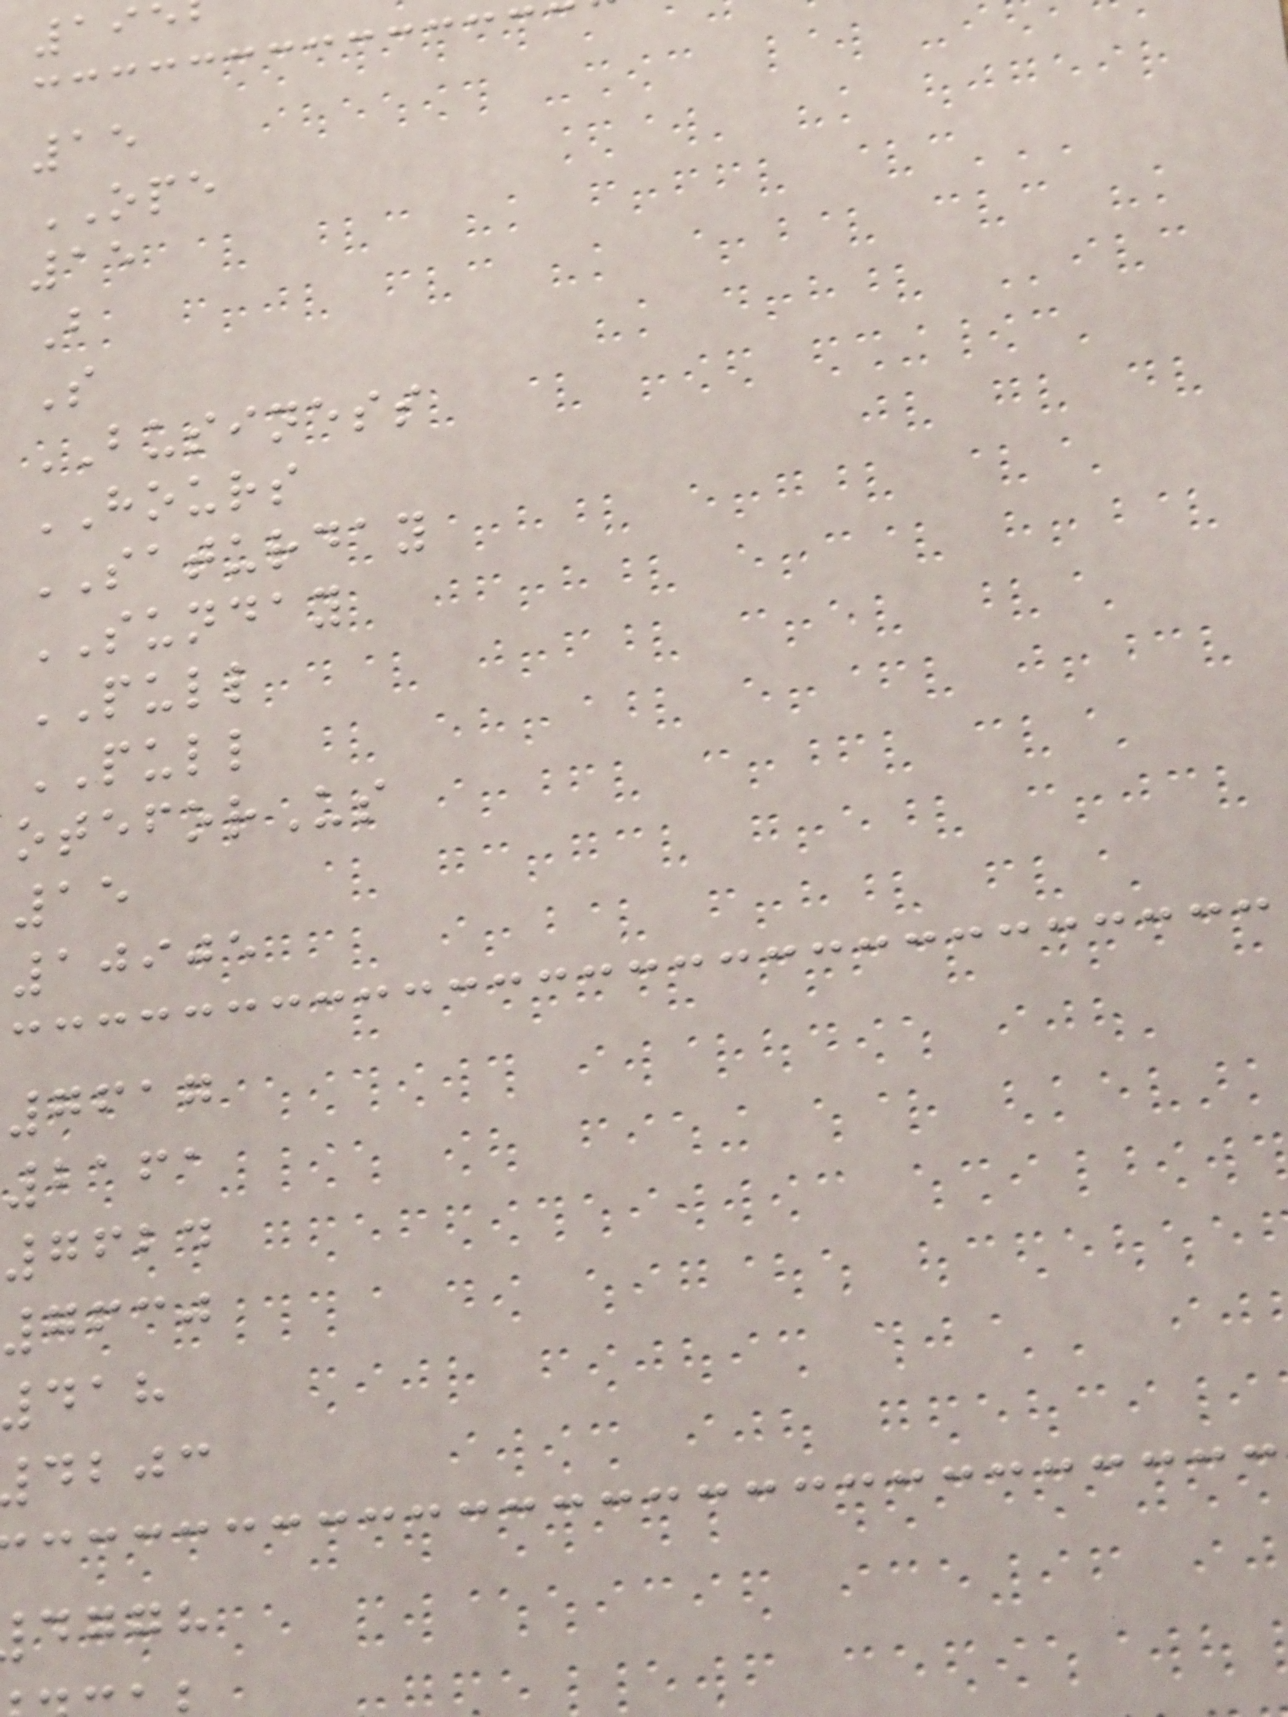15
OPE
15
B
S
BUSINESS
HOURS
SATURDAY
SUNDAY
PULL
PULL
oteforUs
15
10905
7617
2161
7624
7630
dbjc
dggh
